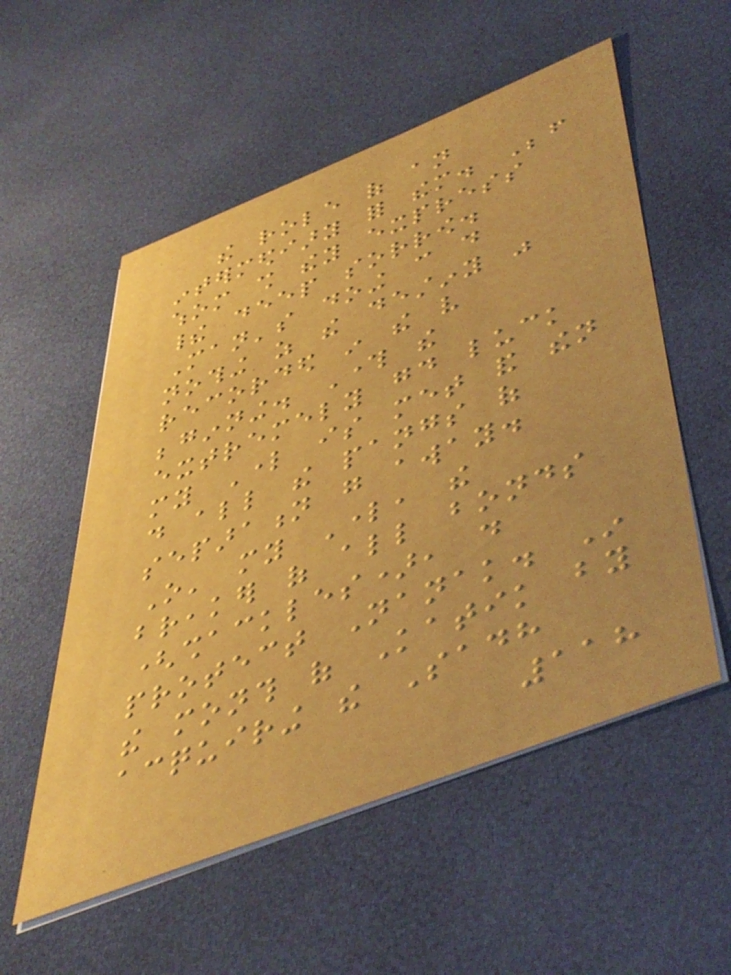the role of an
intermediary for them. Before
whom shall they express
their deep sorrow.
Man's doing can do
nothing as the destiny was
recorded in the very
beginning. Through the
extremely good luck
my Lord is met and then
do all the pangs of
separation go away.
O' my Lord, the
breaker of all bonds
(shackles), do
protect Nanak. In
the month of Katik by
acquiring the Sadh
118
